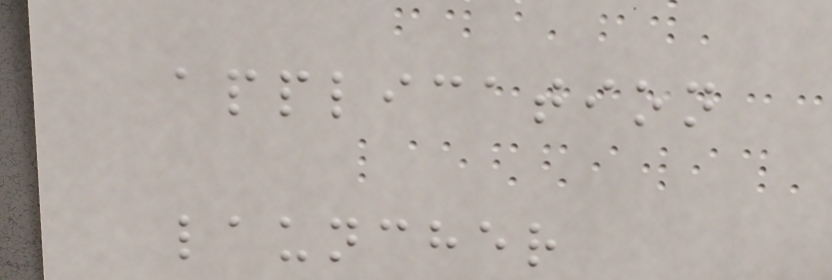application
launcher
